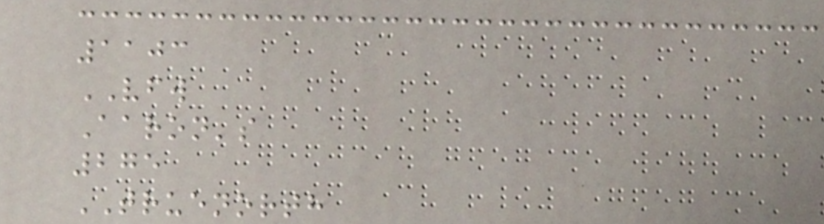1103
VFW
Aaron's
275
TRUENORTH
